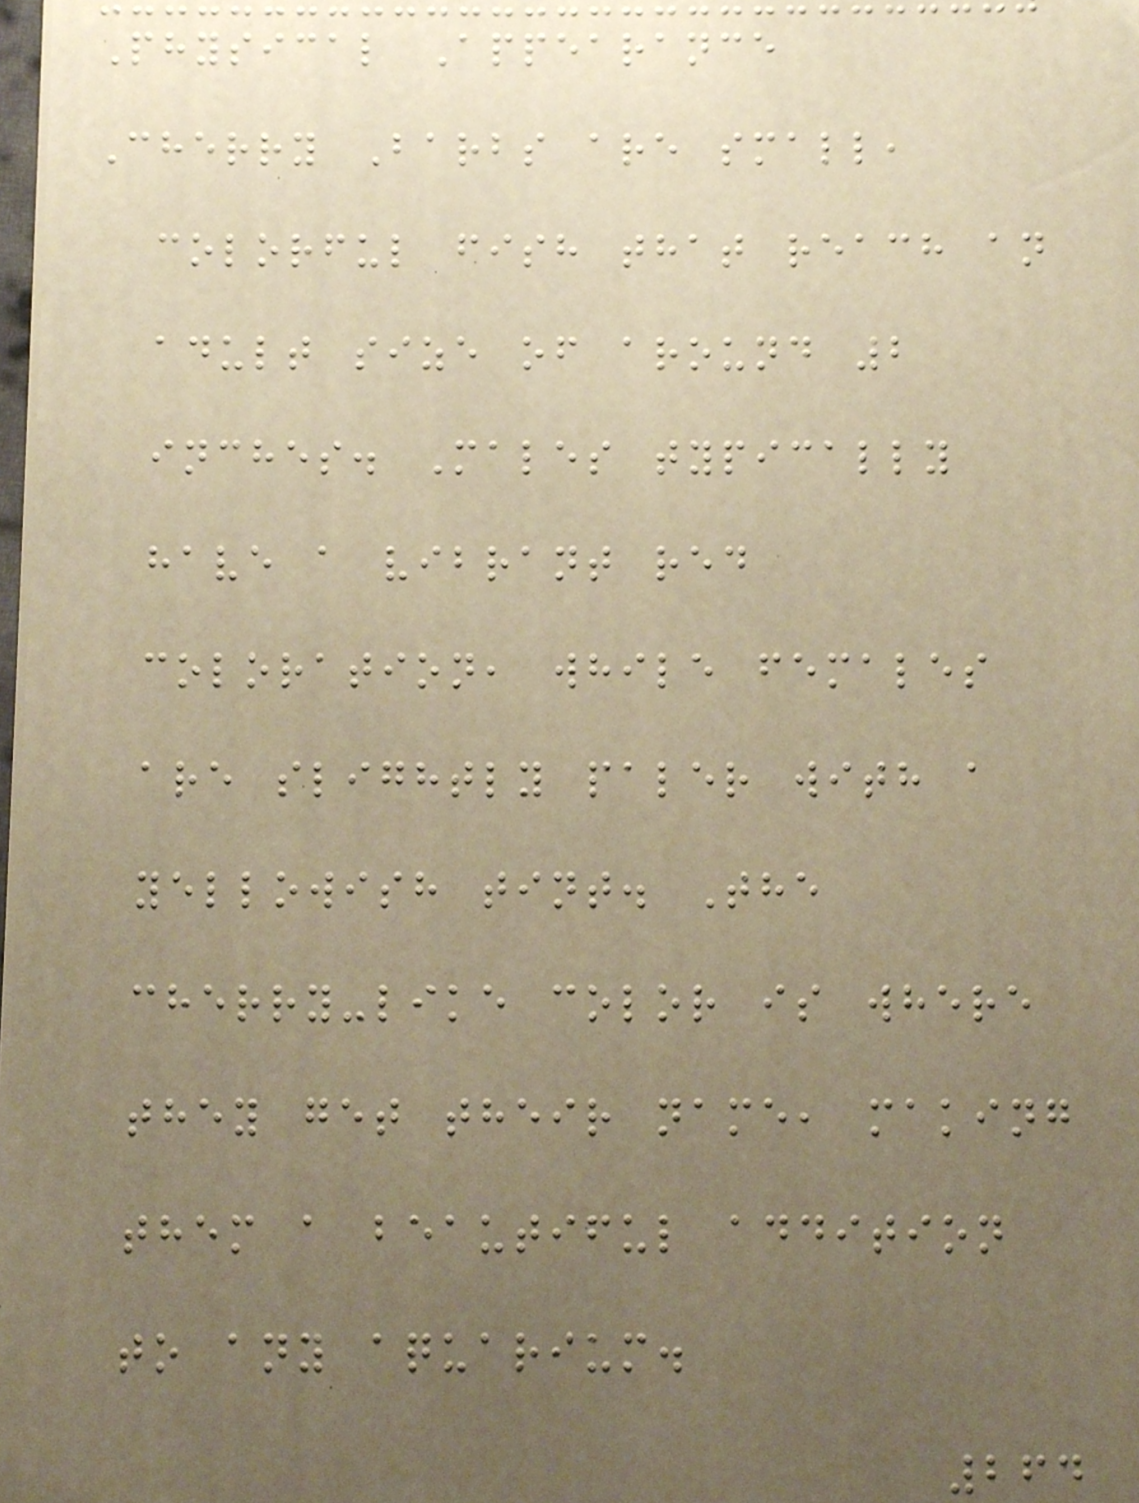Physical Appearance
Cherry Barbs are small,
colorful fish that reach an
adult size of around 2
inches. Males typically
have a vibrant red
coloration, while females
are slightly paler with a
yellowish tint. The
cherry-like color is where
they get their name, making
them a beautiful addition
to any aquarium.
264
